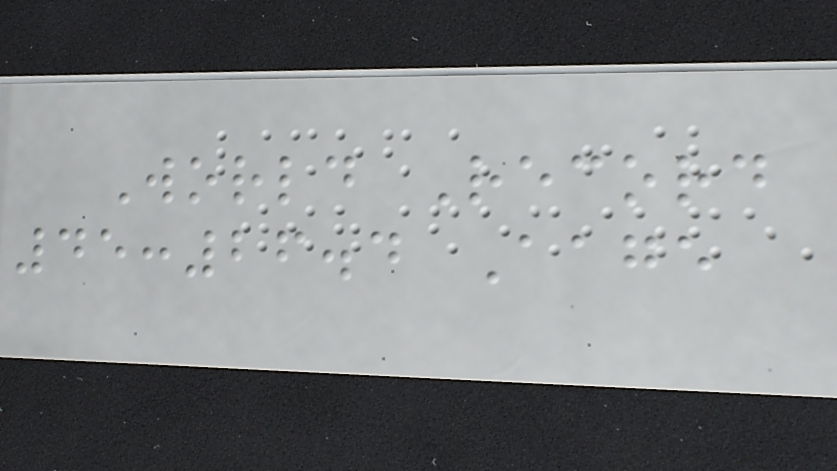World Record
45:26.4 Aage
